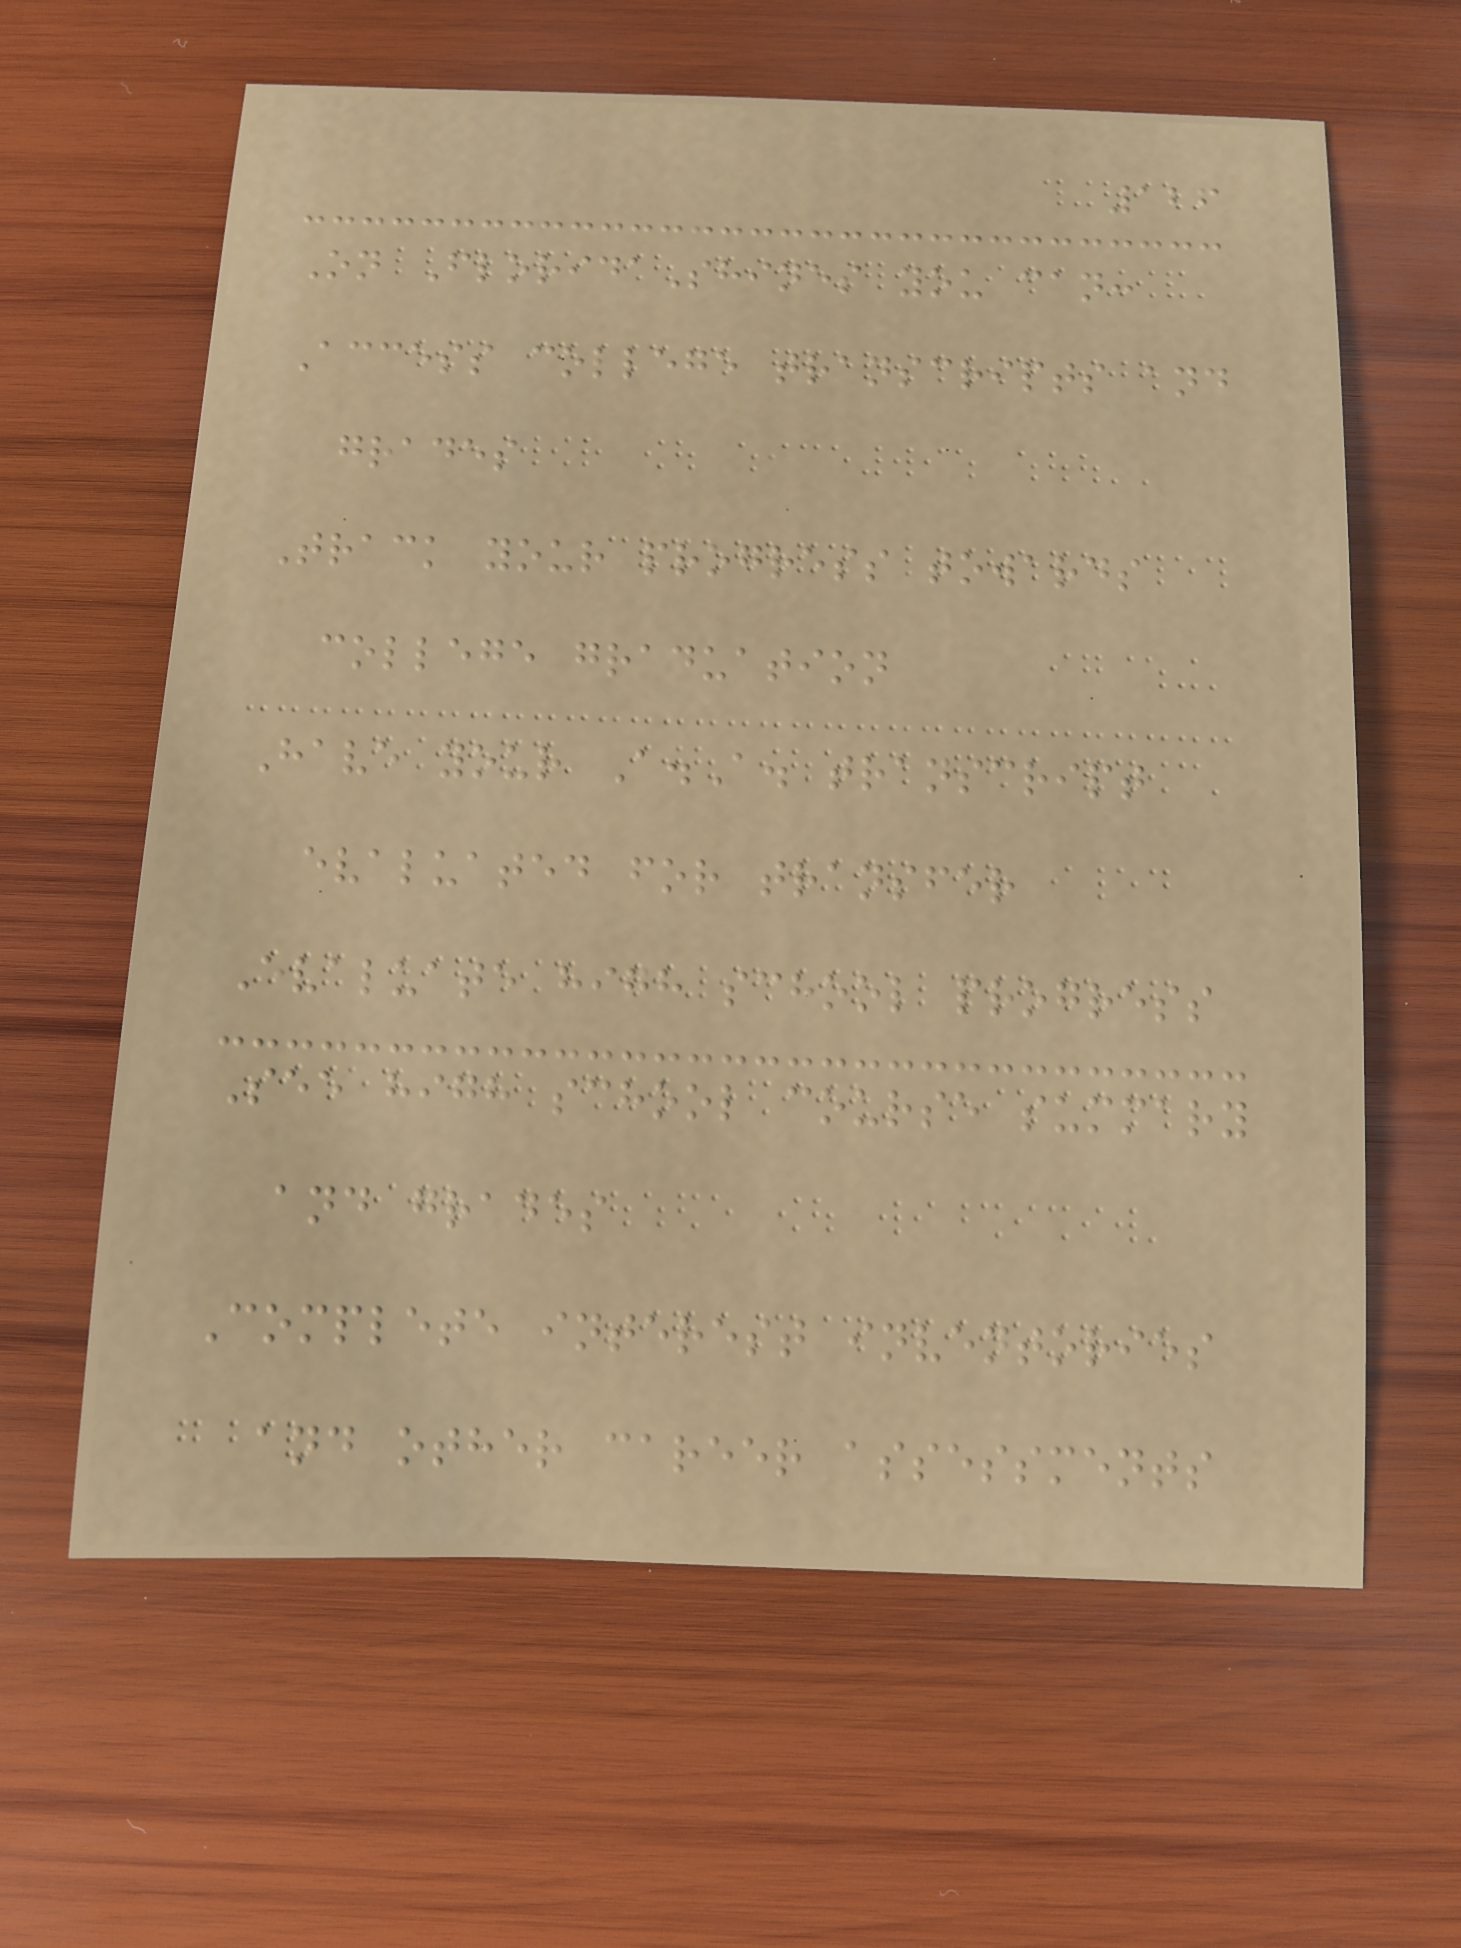126
On FloridaShines you can:
Access college transcripts and
grades
Track your progress towards
college graduation
Have your A.A. transcript
evaluated for transfer
Evaluate high school progress
See high school course summary
and grades
Complete interest inventories
and other career assessments
